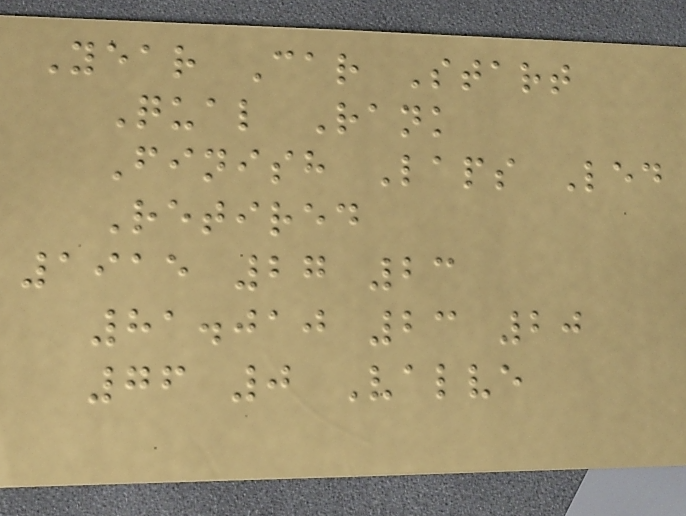Year Car Start
Qual Rank
Finish Laps Led
Retired
1915 27 23
81.010 23 20
76 0 Valve
